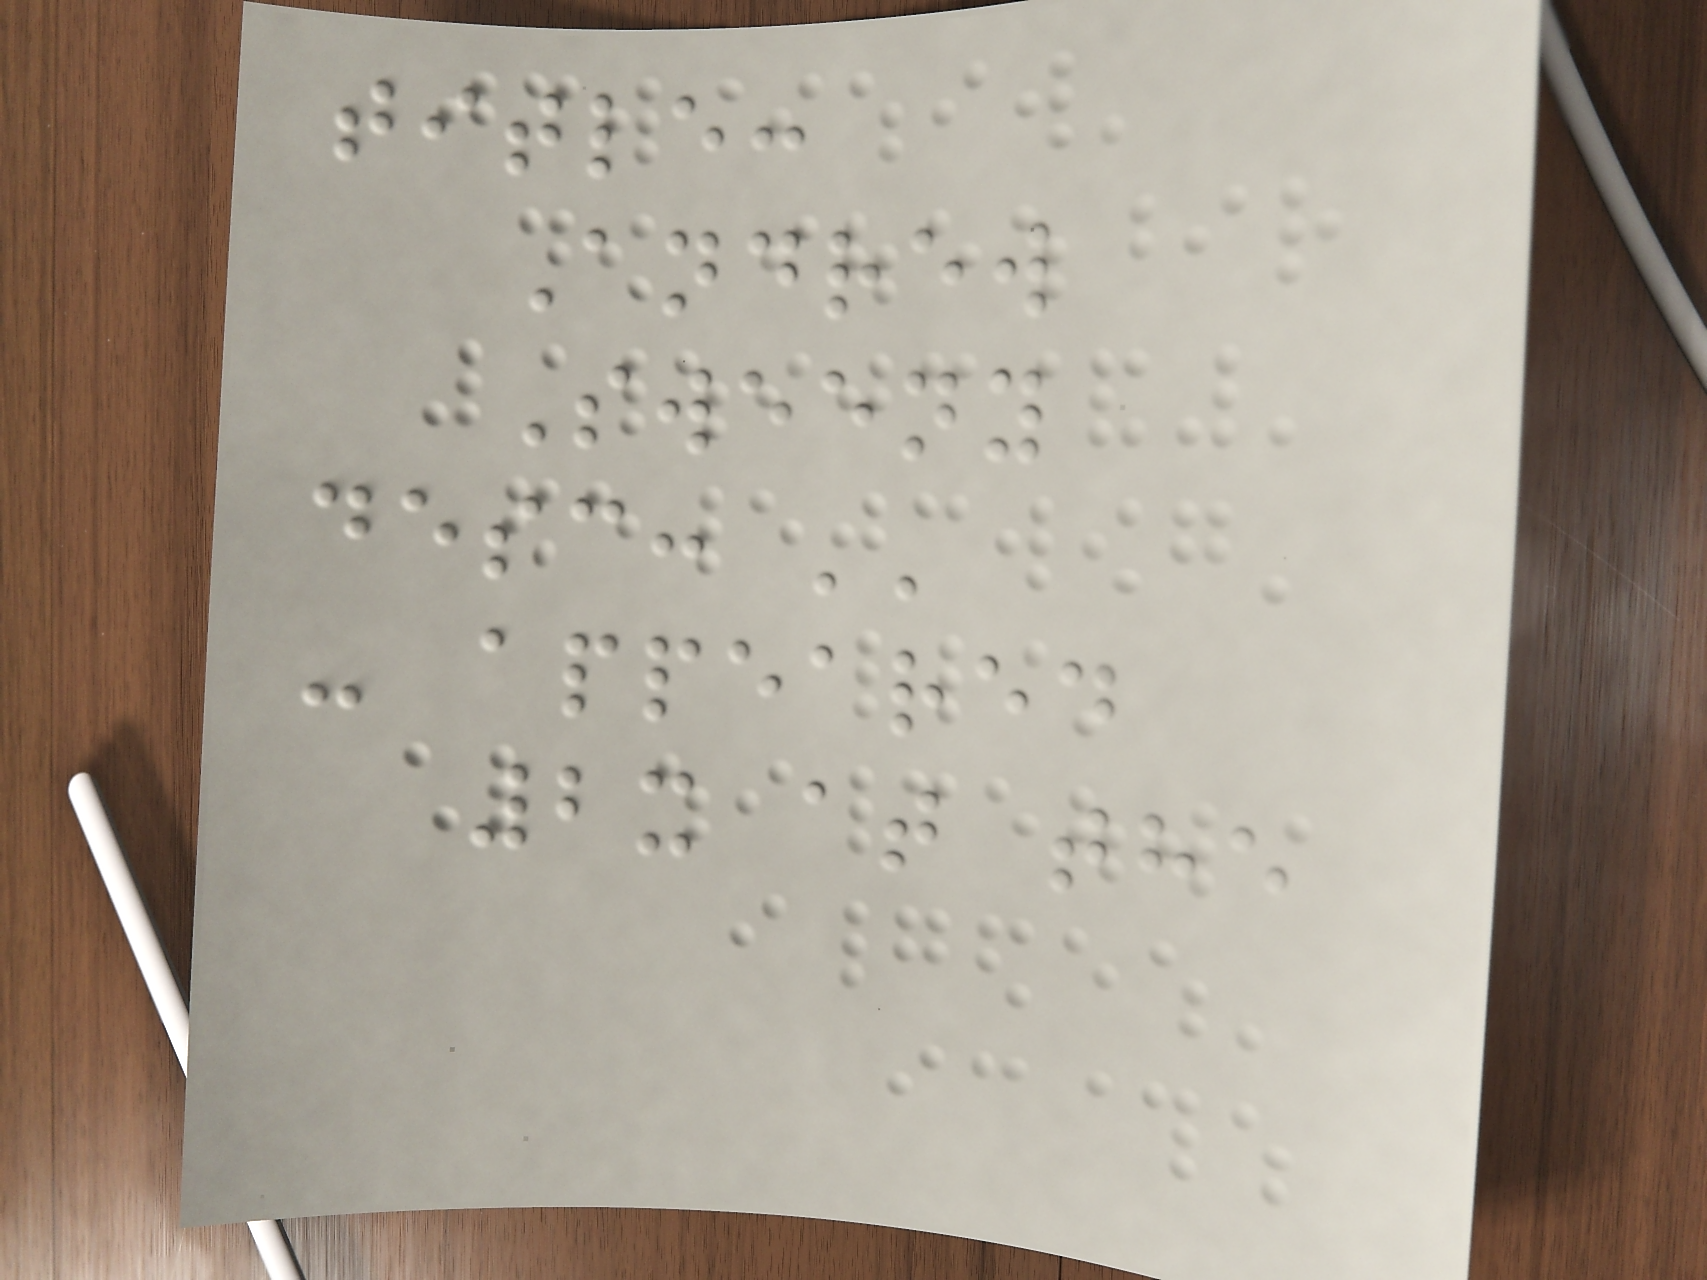title:
Andrew
Sweeny
desc: ''
- appeared
2x at the
